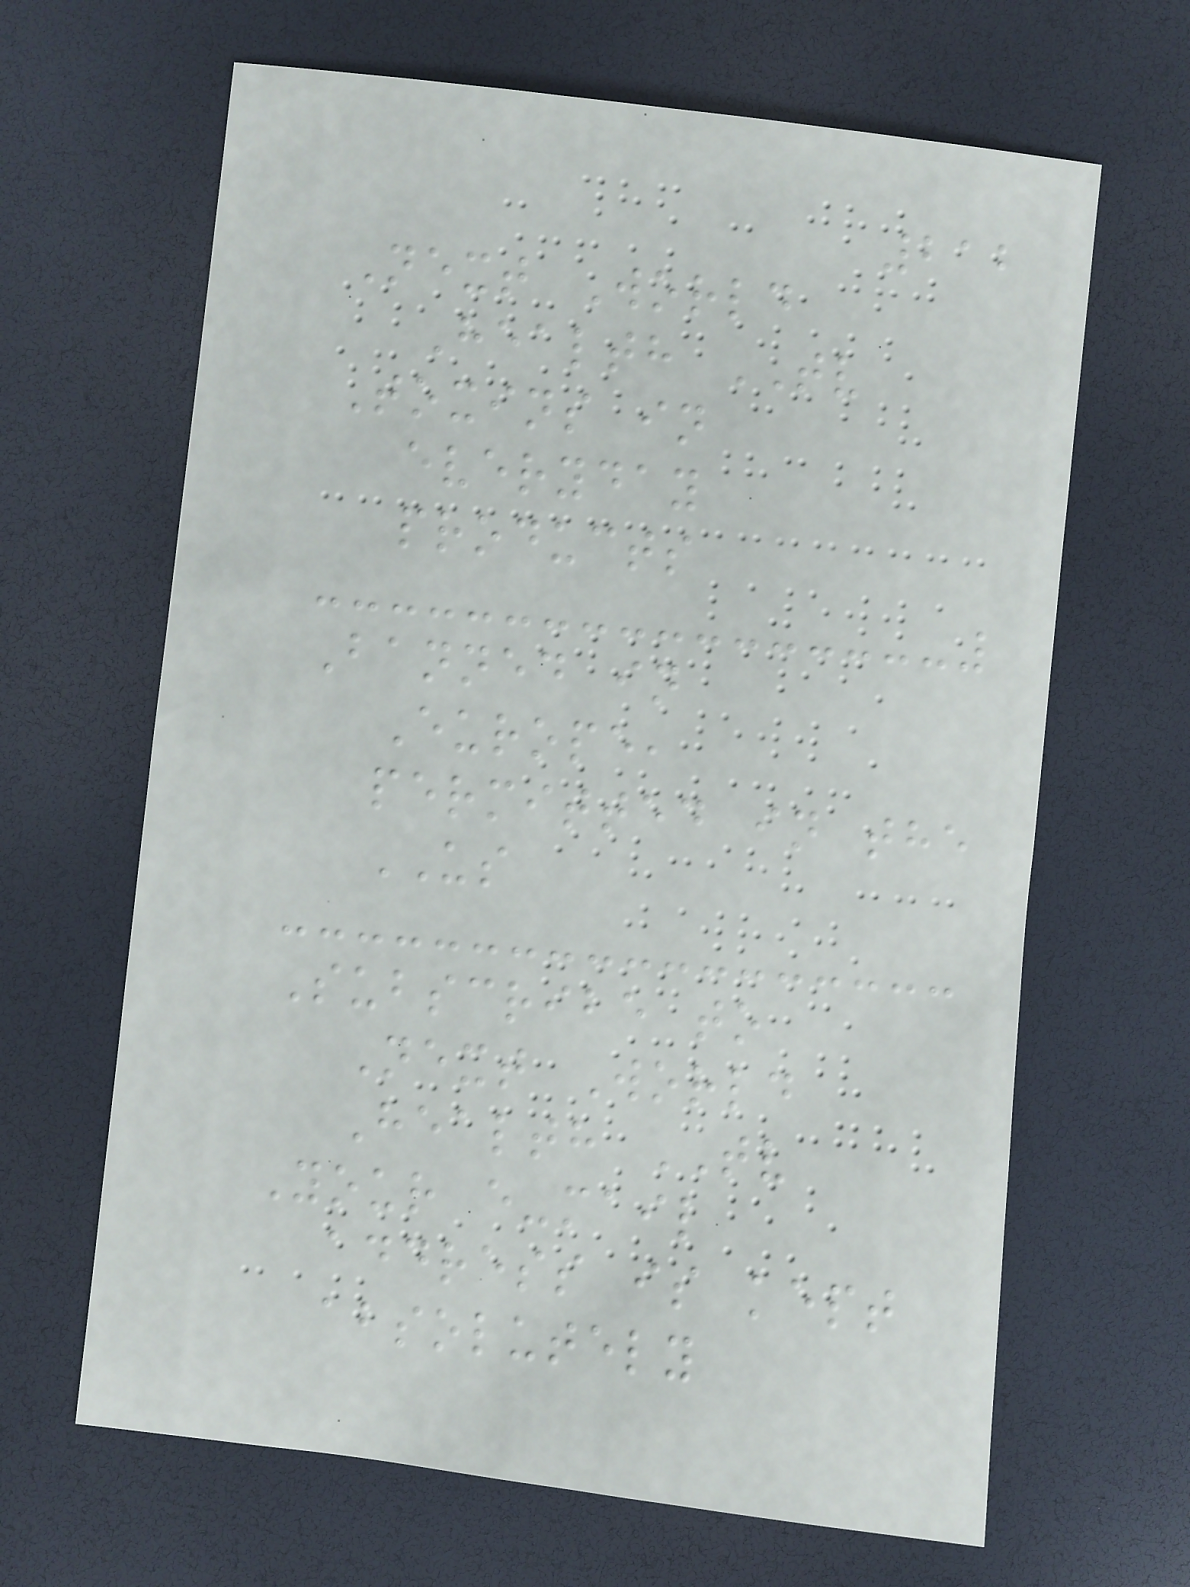212
Next World
Health TV
Toxins in
everyday
products
Banned in
Europe,
permitted in the
US
Subscribe to
Next World
Health TV
Your e-mail
address is kept
absolutely
